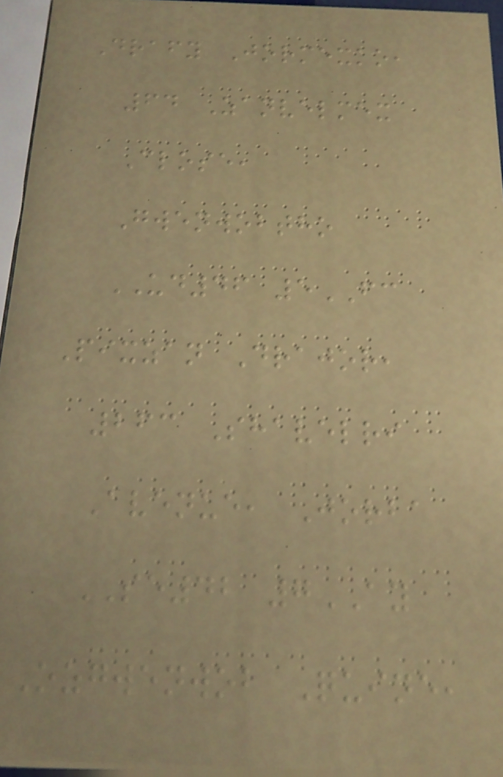Drafy Jormexko,
64 Zanvelmex
Close,
Gwenwobtho
UD46 5FC
Pixzan Drajor,
263 Shavelri
Avenue, Jorba
SE42 7AY
Ozgwenwob Quine,
